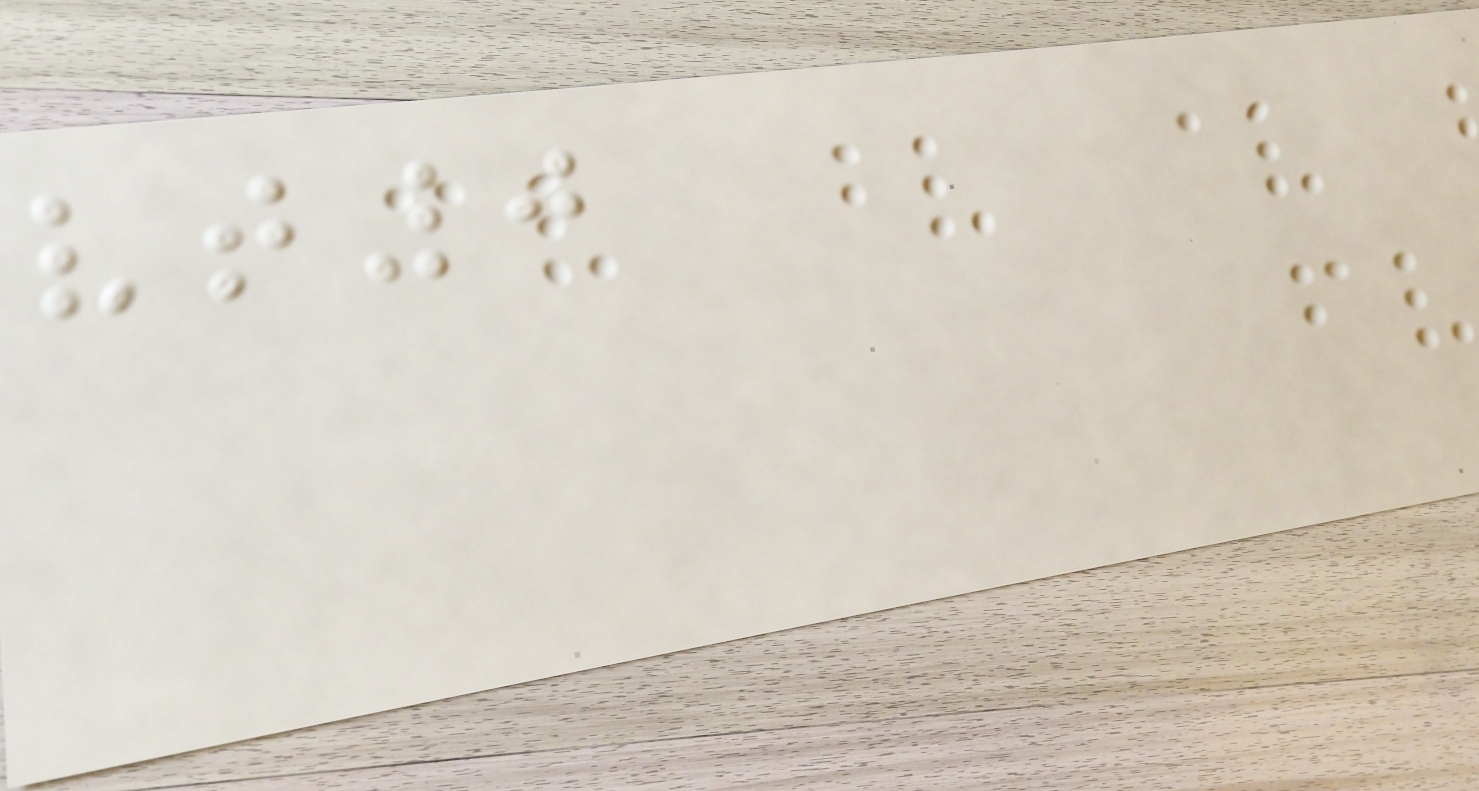vt0
